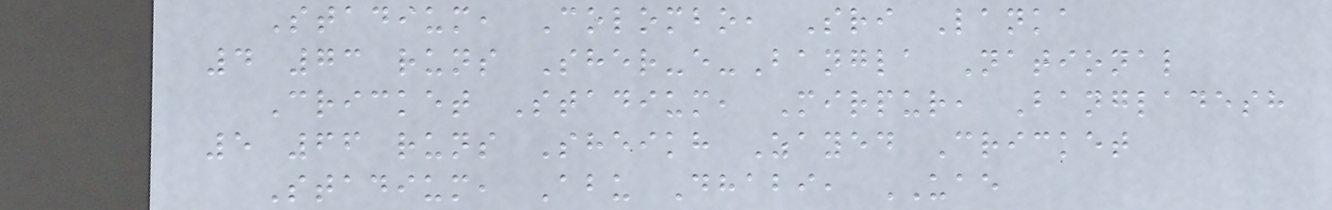Stadium, Colombo, Sri Lanka
4 73 runs Sher-e-Bangla National
Cricket Stadium, Mirpur, Bangladesh
5 66 runs Sheikh Zayed Cricket
Stadium, Abu Dhabi, UAE
